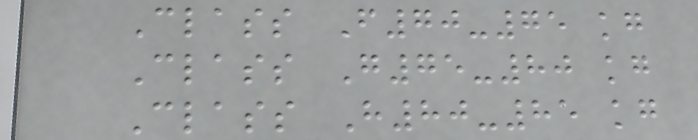Class F70-75 kg
Class G75-80 kg
Class H80-85 kg
